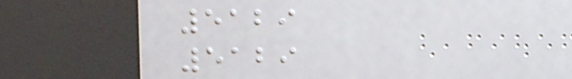5129
5129
